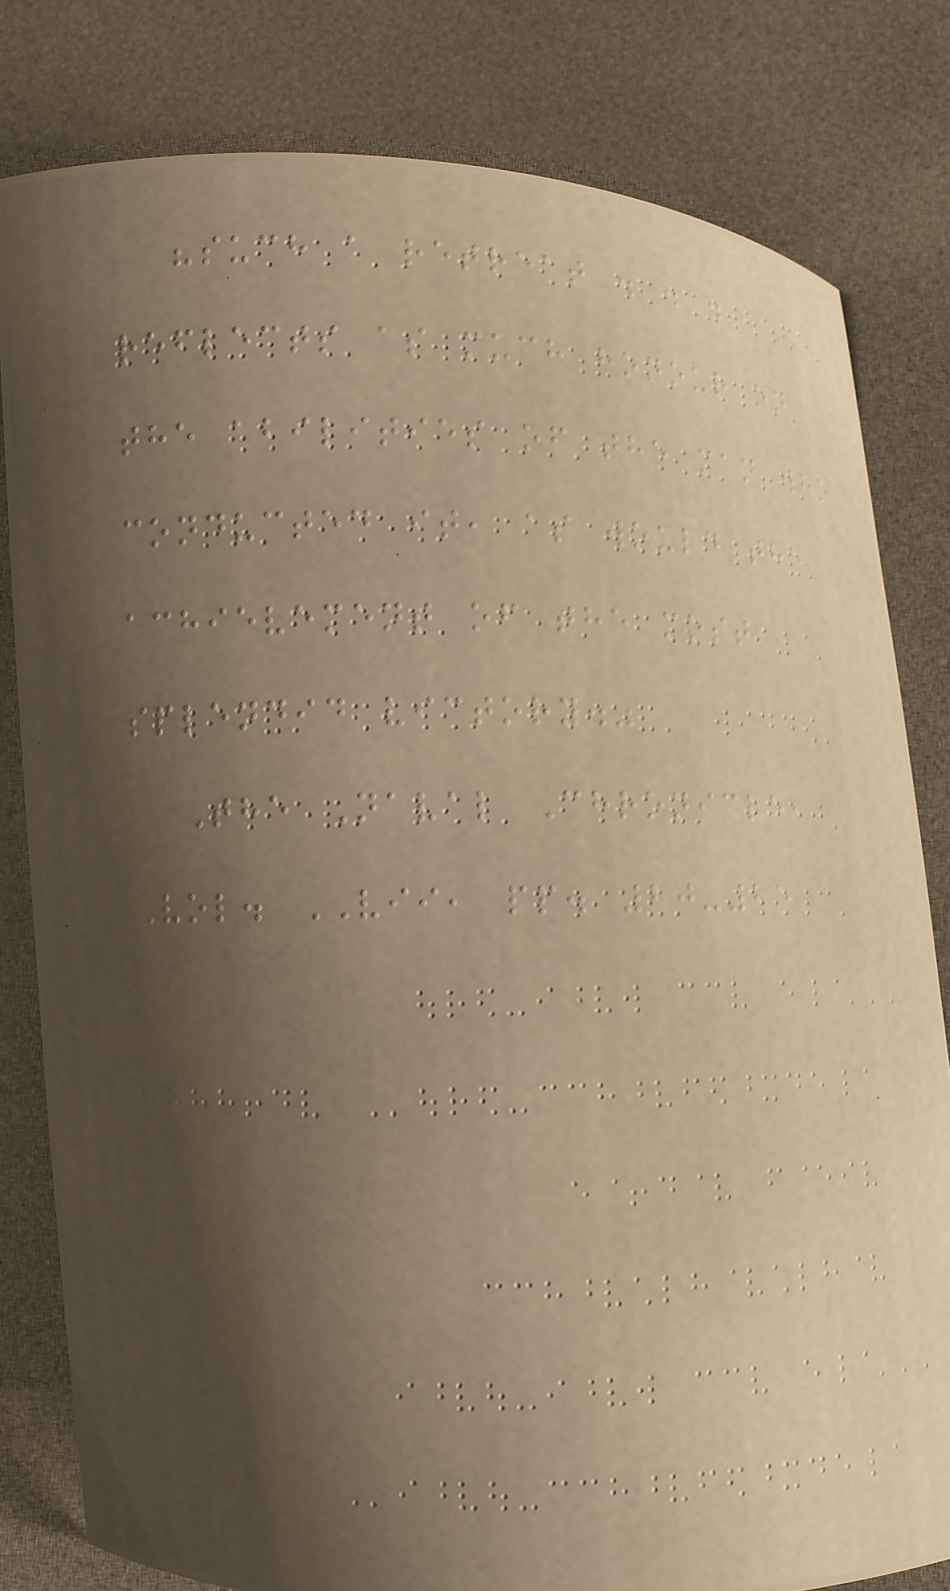"such a retreat . . .
reflects as much honour on
the abilities of the man who
conducted it, as would the
achievement of the most
splendid victory."
The Naval Chronicle,
Vol. VII, pp. 20-25
